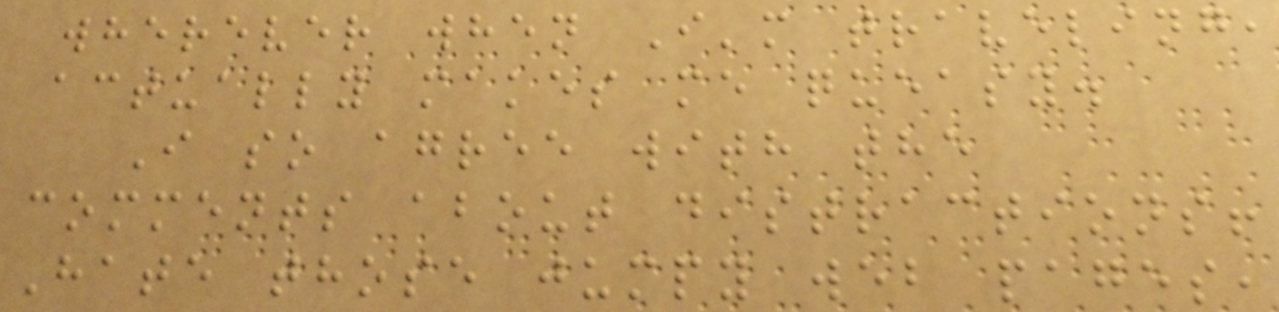wherever when I'm traveling,
actually makes me queasy.
I so agree with the
comments about distractions!
Hate those jumpy web pages,
